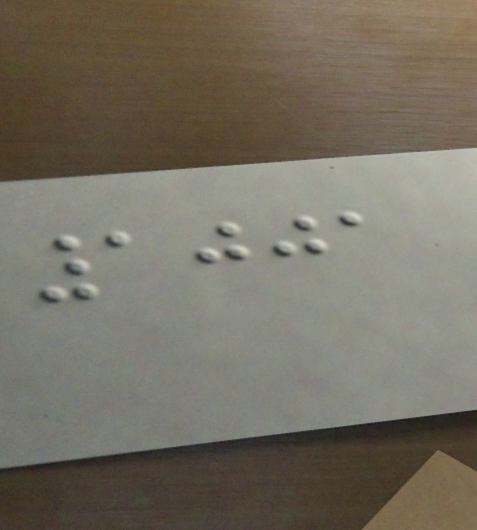1001
